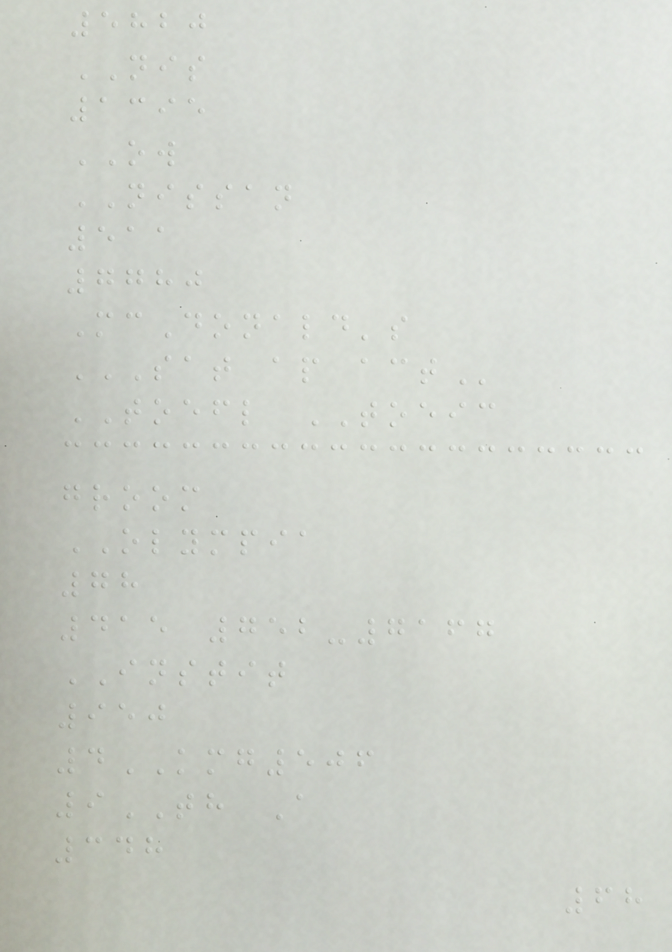5820
NIS
1395
OW
NISSAN
511
7780
McDonald's
SAT AP ACT
TOEFL TOEIC
groom
OLYMPIA
78
415 752-7167
INSTIT
950
4KMG506
9TH A
348
68
